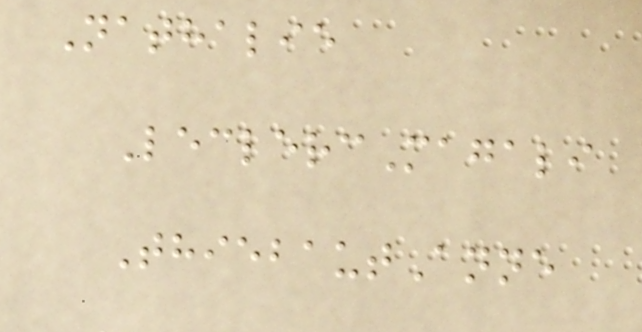Nathalie
LeclercMagali
ThiebautAnne
